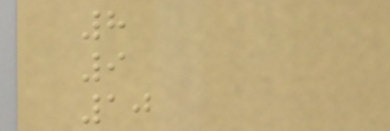8
9
10
